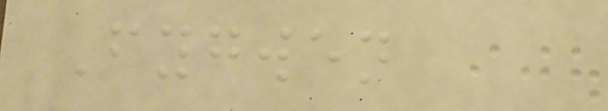Fygwen
